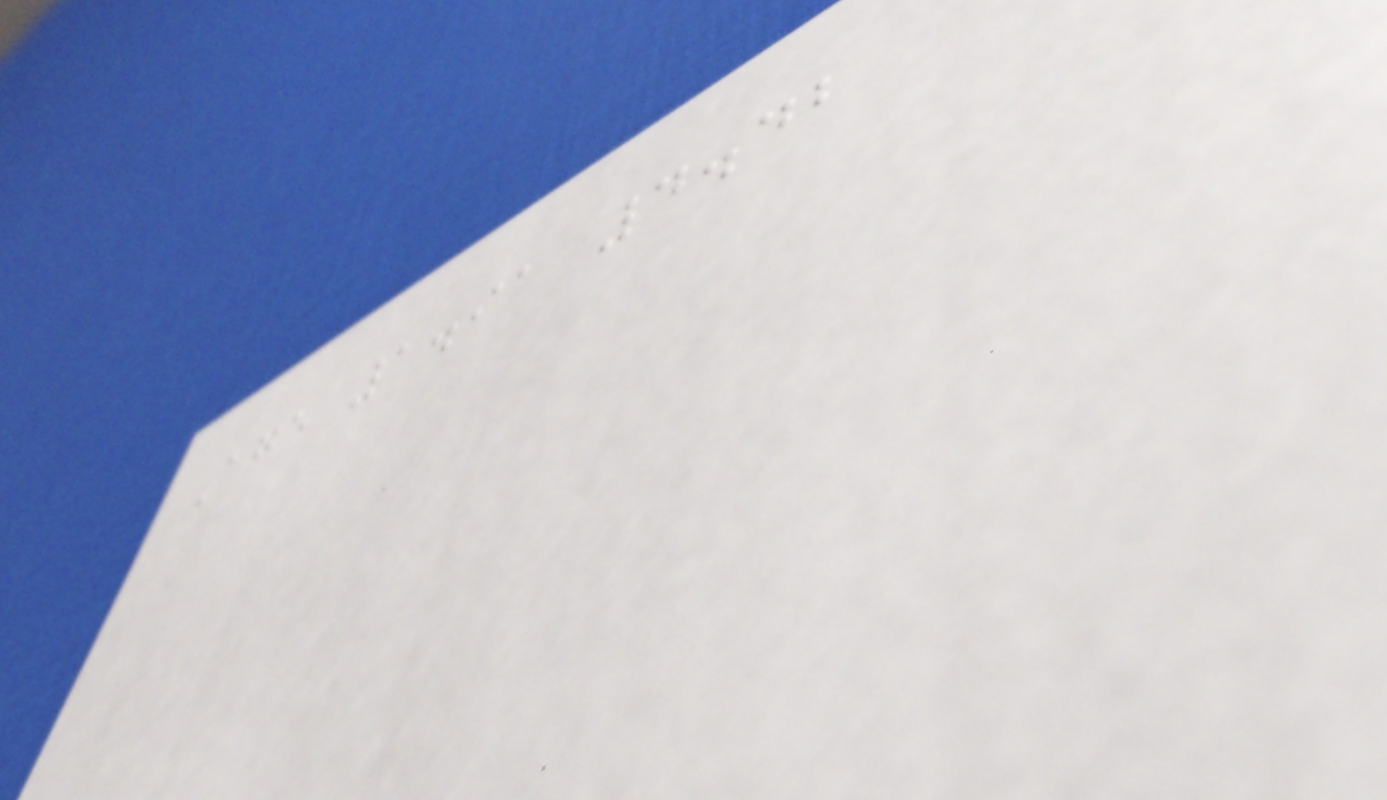Age 1.91 4.42
